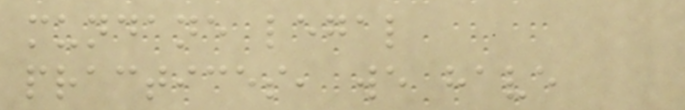mundane legal
practices, we have
